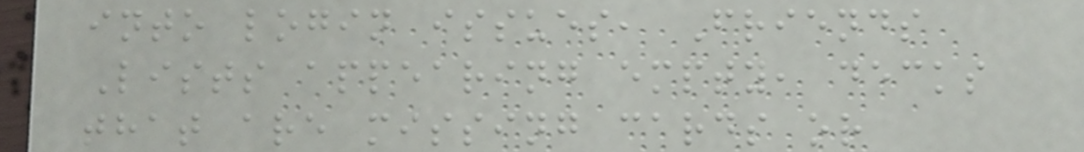into login issues, Friends
Lists appearing empty, decks
that are missing cards or
